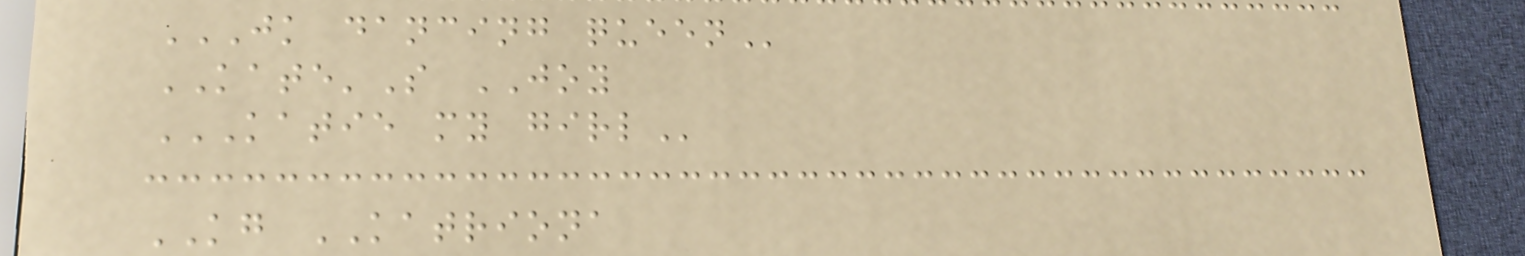JK DANCING QUEEN
KATE'S JOY
KATIE MY GIRL
KG KATRIONA
